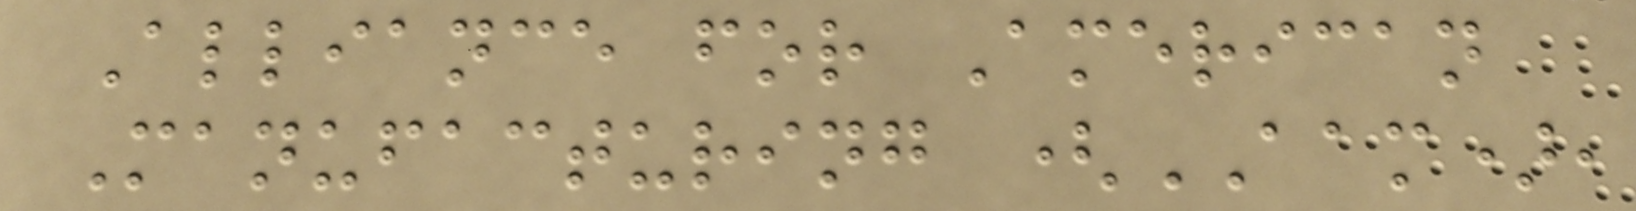Alliance for American
Manufacturing (AAM),
